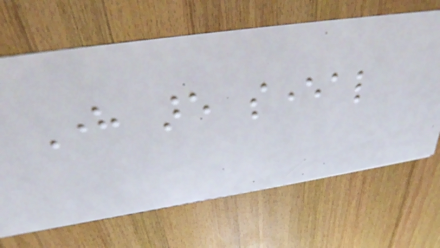Here are several
